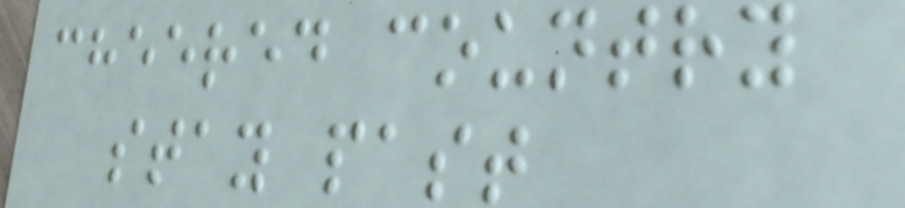cheered country
stay past
